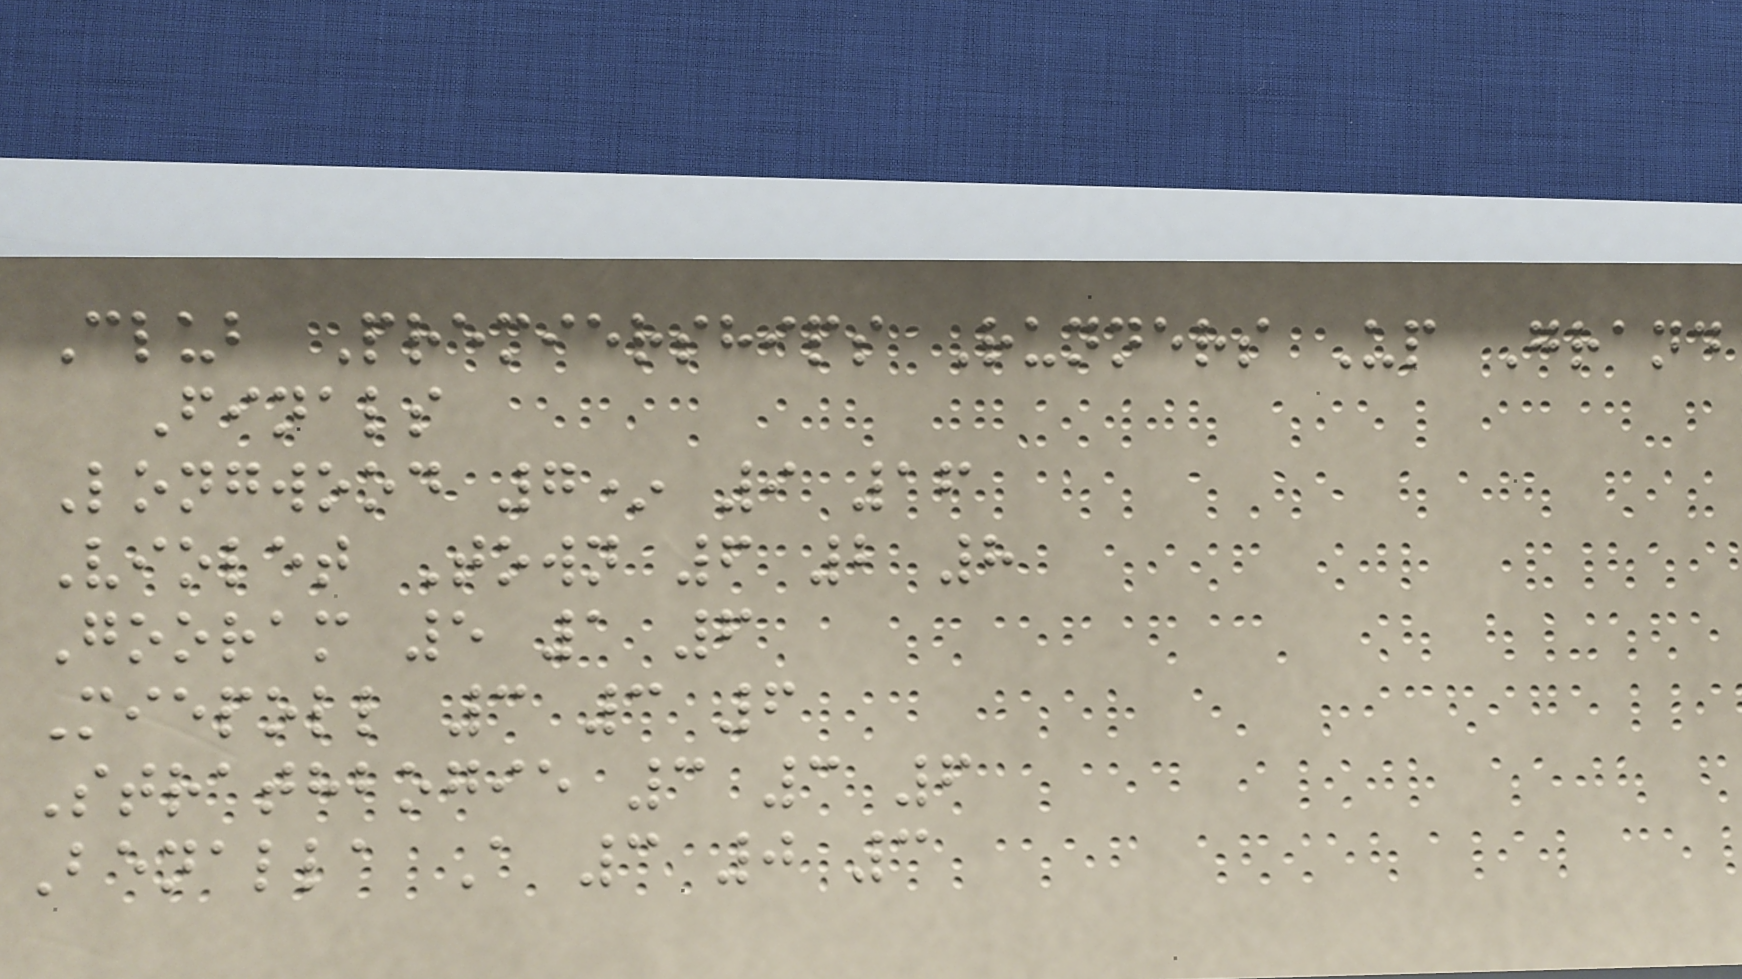Club Premierships Runners Up Grand
Finals
Longwood 7* 9 16
Violet Town 6 2 8
Gooram 5 1 6
Miepoll 3 3 6
Strathbogie 3 3 6
Benalla A 3 0 3
